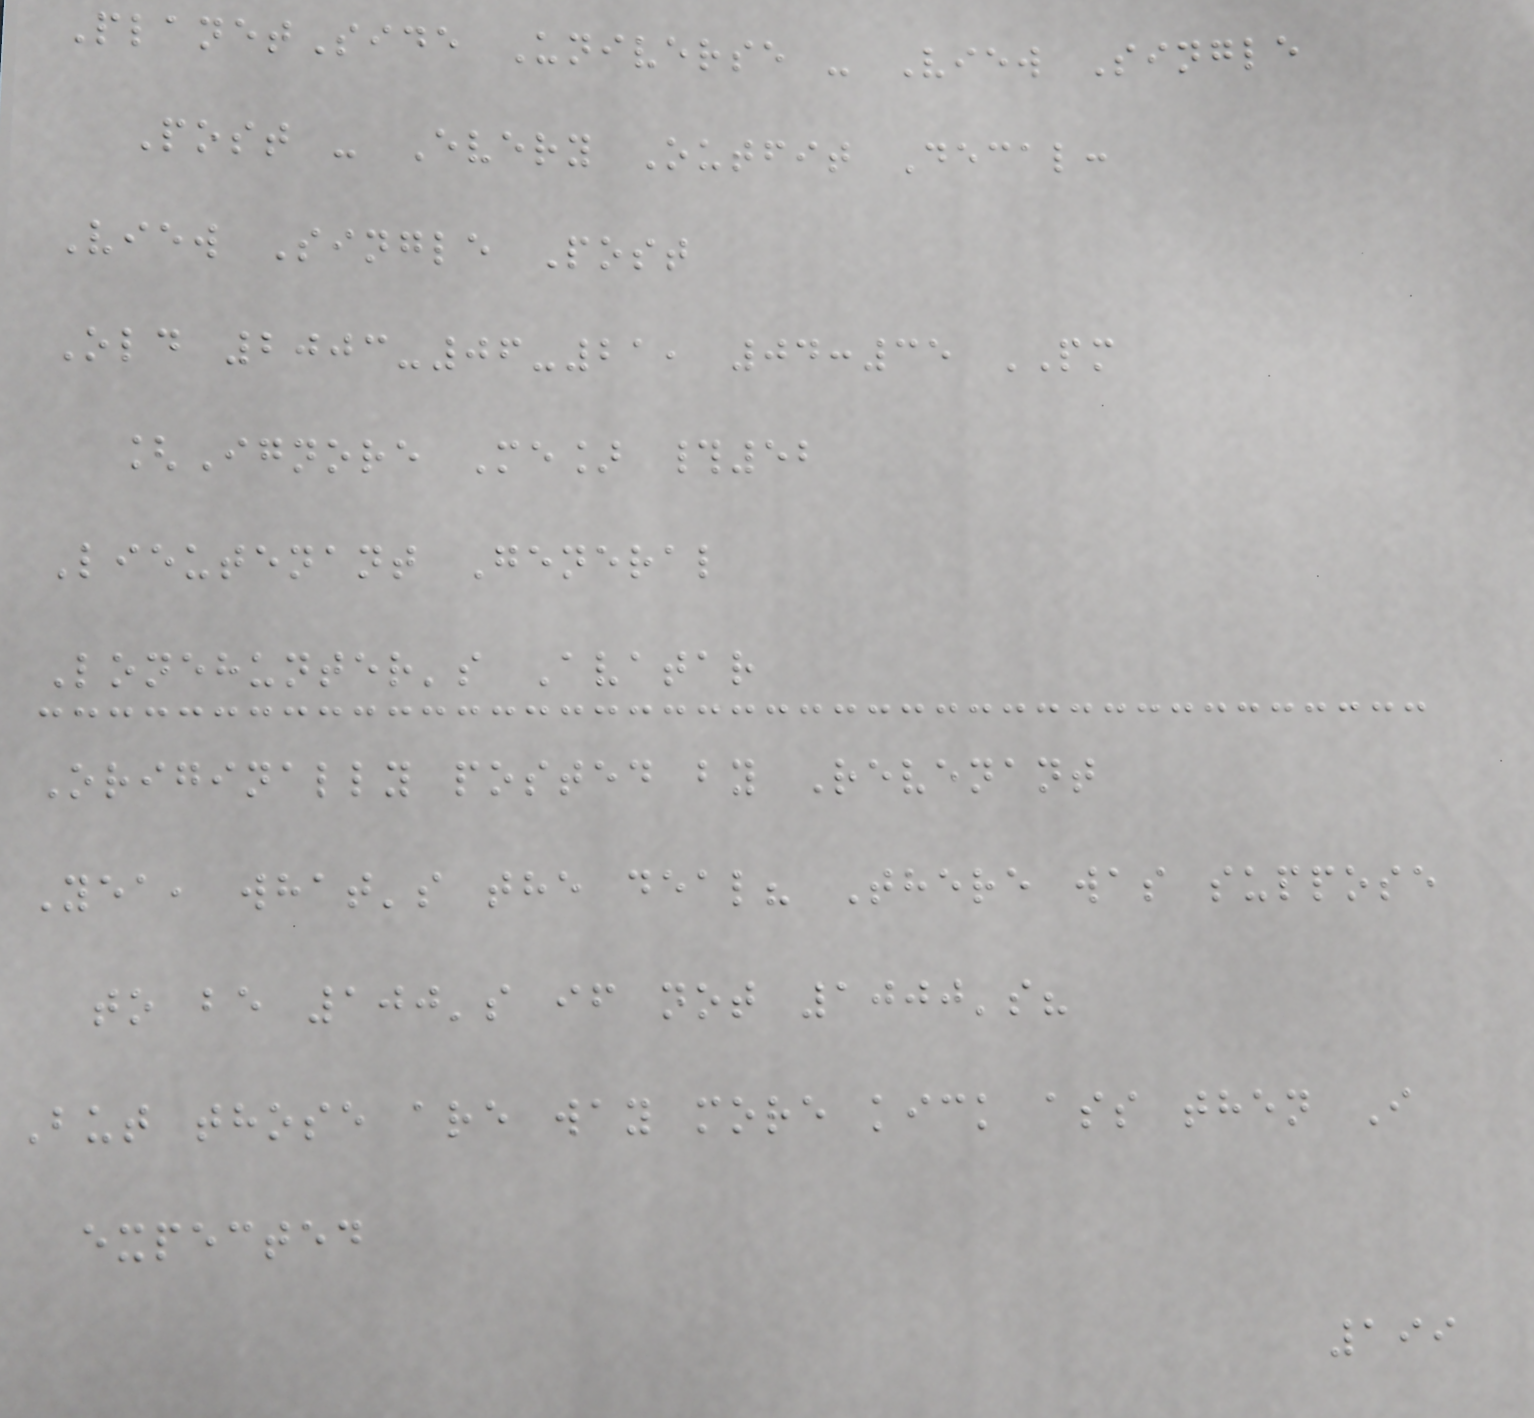PlanetSide Universe - View Single
Post - Every Outfit Decal:
View Single Post
Old 2003-06-21, 04:35 PM
[Ignore Me] #52
Lieutenant General
Lonehunter's Avatar
Originally posted by Revenant
Yea, what's the deal? There was suppose
to be 100's if not 1000's?
But those are way more kick ass then I
expected
199
